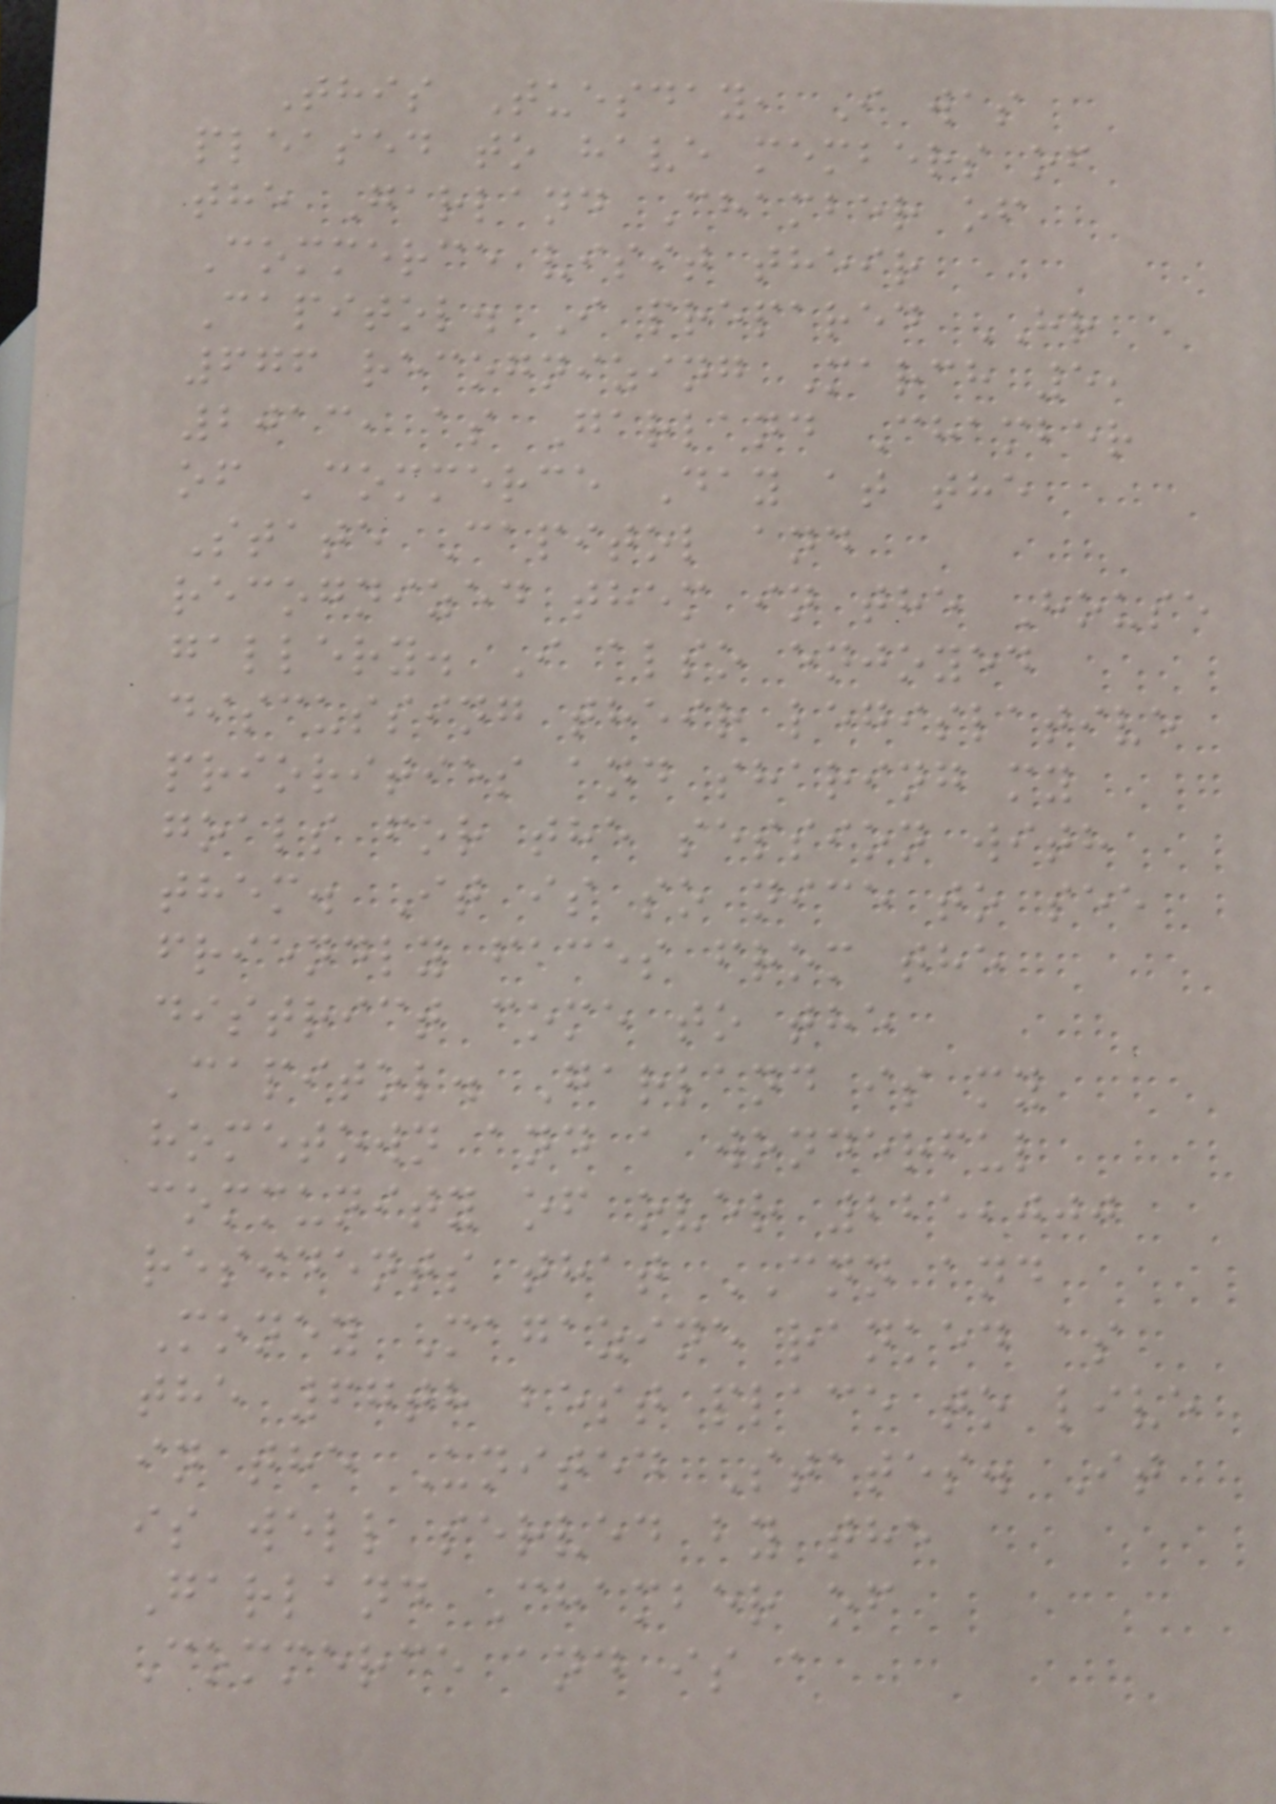This Tuesday, I was
pleased to have members of
the Garland Chamber of
Commerce visit their
Capitol. I prepared HR
676 recognizing March 5,
2013, as Garland Chamber
of Commerce Day at the
State Capitol and
recognized them in the House
gallery. I also enjoyed
discussing their legislative
priorities and sharing my
goals for the session with
them. It is so nice to see
friendly faces from the
district come to the
Capitol. Garland is my
hometown and a wonderful
community of over 225,000
residents that CNN and
Money Magazine ranked as
the 67th best place to live
in the United States. It
is well served by the
Garland Chamber of
Commerce and is a
